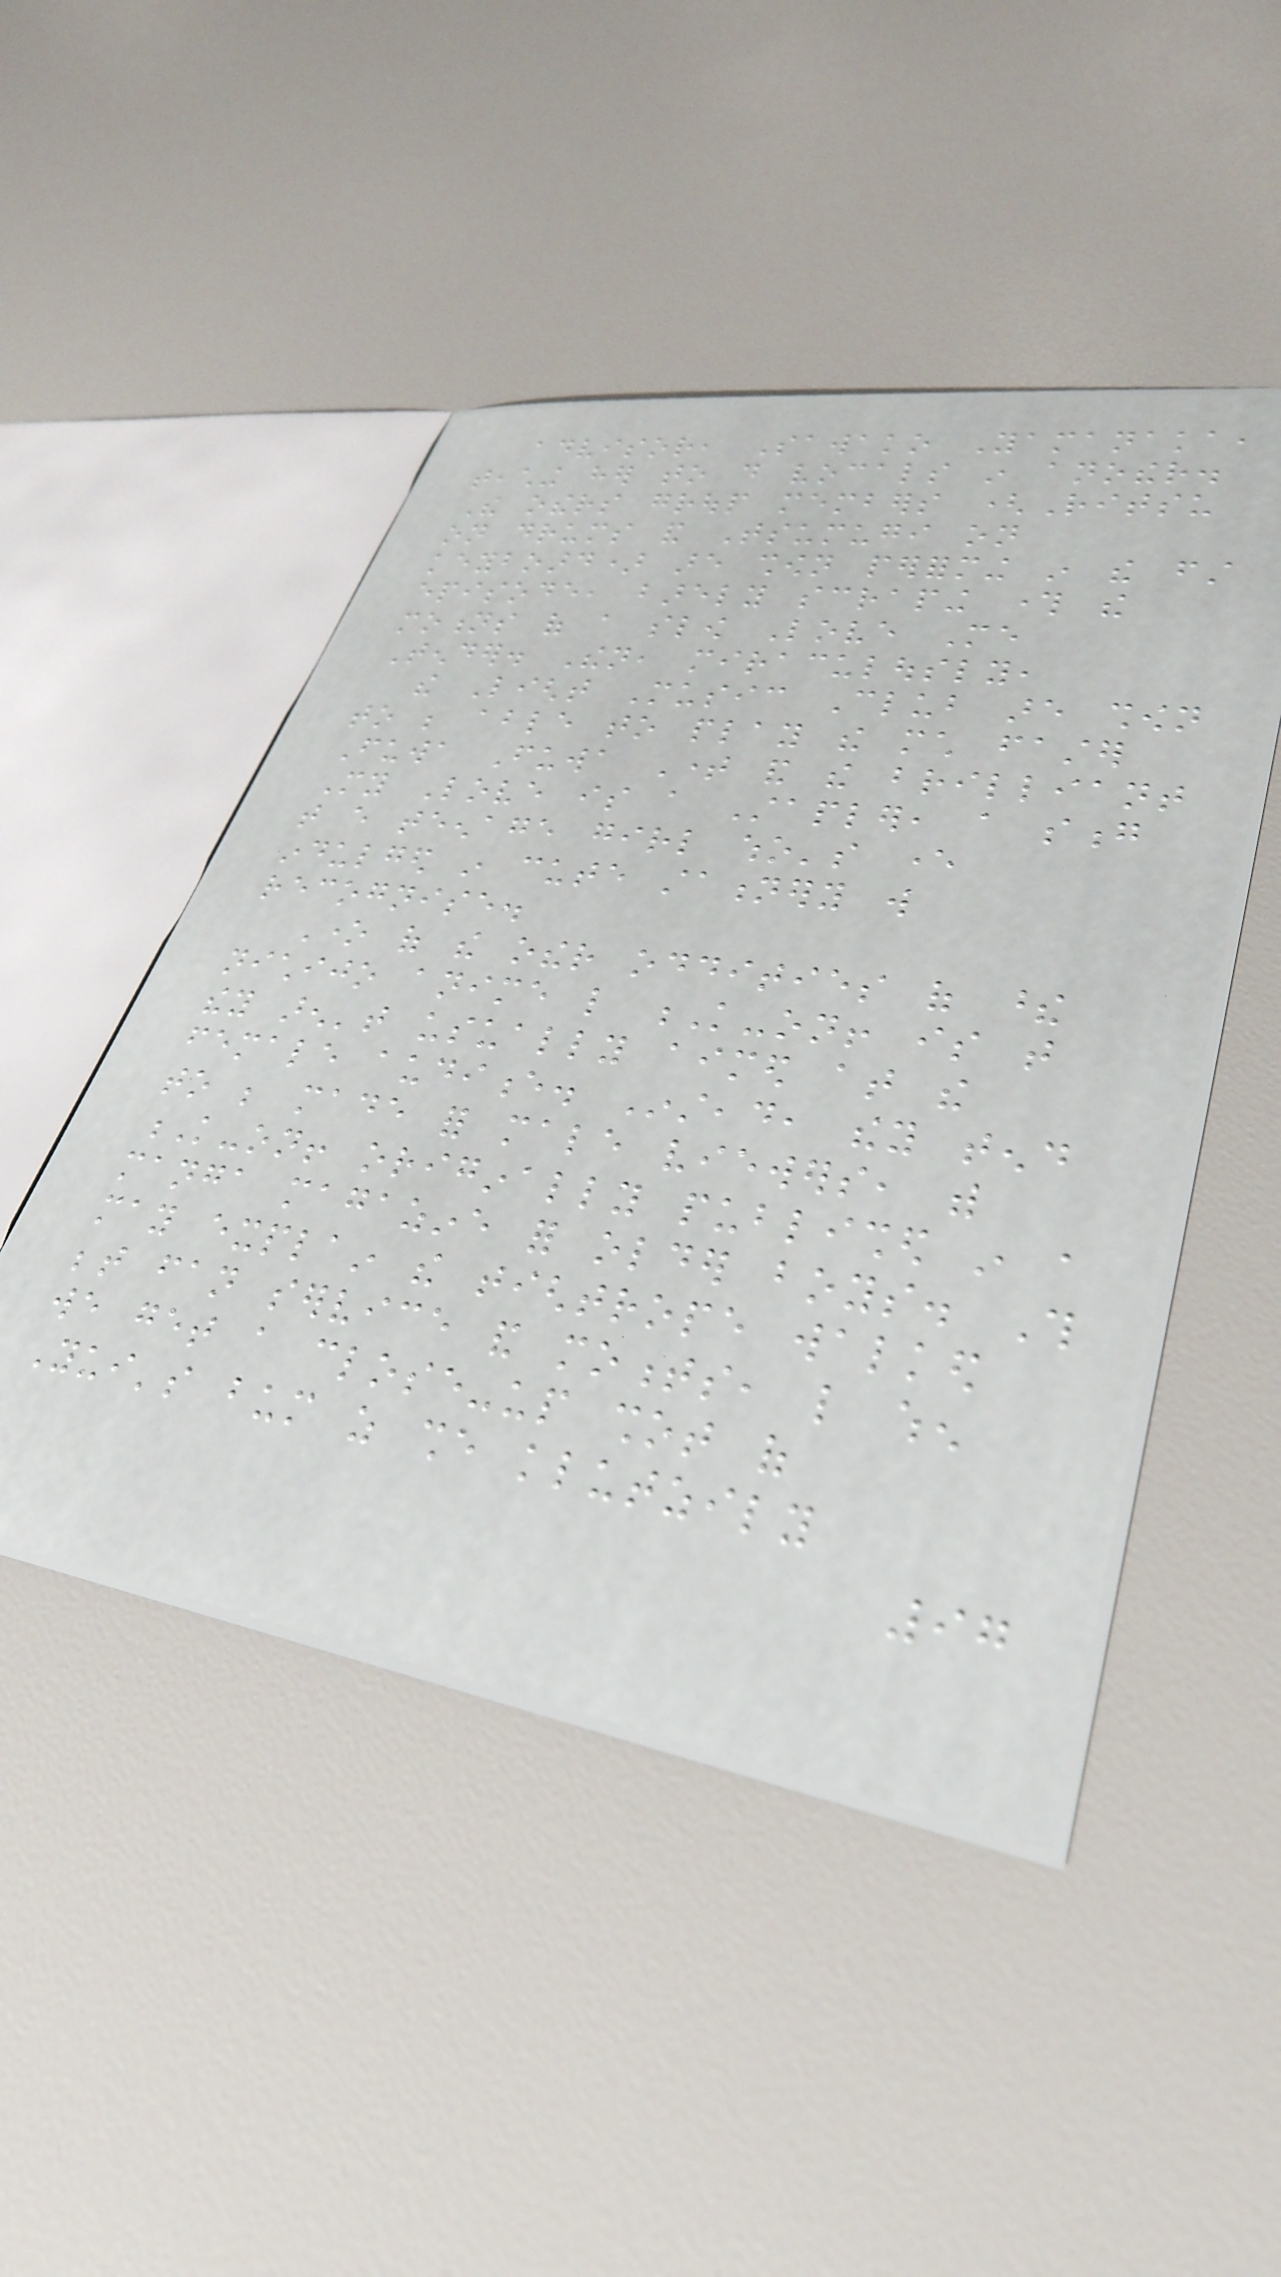advisor, Sawako Yamanaka,
teaching her to do vocals in another.
The others group members (Ritsu
on drums and Tsumugi on
keyboard) are shown performing in the first
episode, barely scraping through the
motions of a slow Love Me
Tender. Then, miraculously,
the Light Music Club are shown
to be able to play the much faster
Fuwa Fuwa Time and the brilliant
My Love is a Stapler, a song
that every teenage girl who's ever
indulged in cute stationery will
recognise.
One of the other oddities of these
nichijo anime like K-on! is that
they aren't usually aimed at the
female audience. Instead, they tend
to be made for male viewers, with
K-on! originally published in a
manga magazine for older boys. This
may explain the tightrope walked
between fan service and moments, like when
we get a close-up shot of
Yui's bum as she klutzily
97
